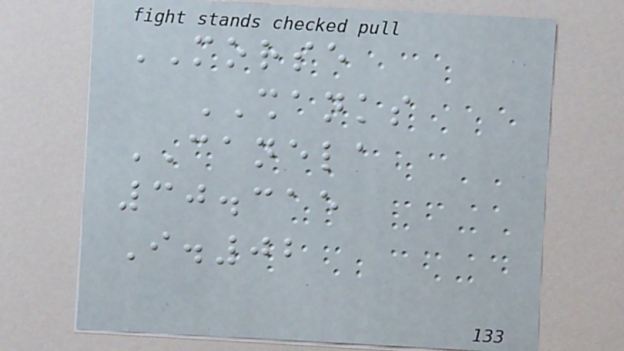MORSE
SHANKS
CANELA
30.315
I.02
